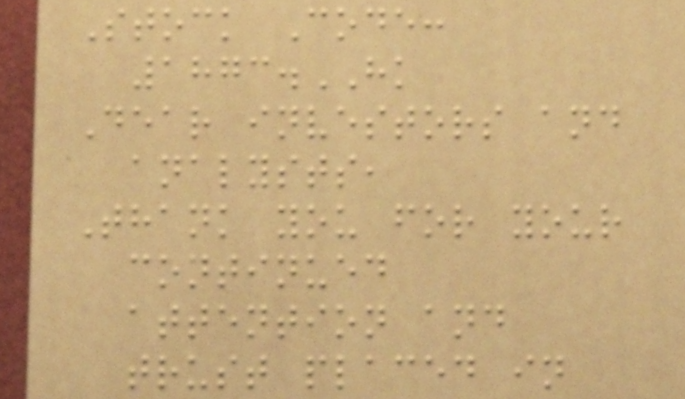Stock Code:
1873.HK
Dear investors and
analysts,
Thank you for your
continued
attention and
trust placed in
